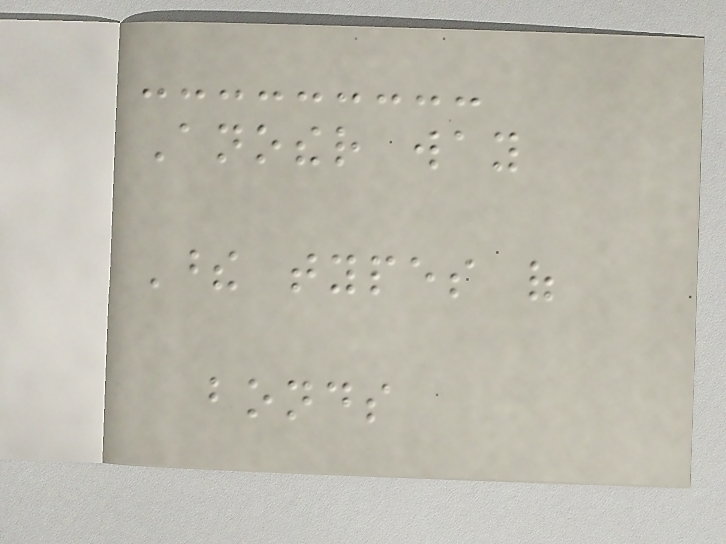Another way
These types of
bonds
